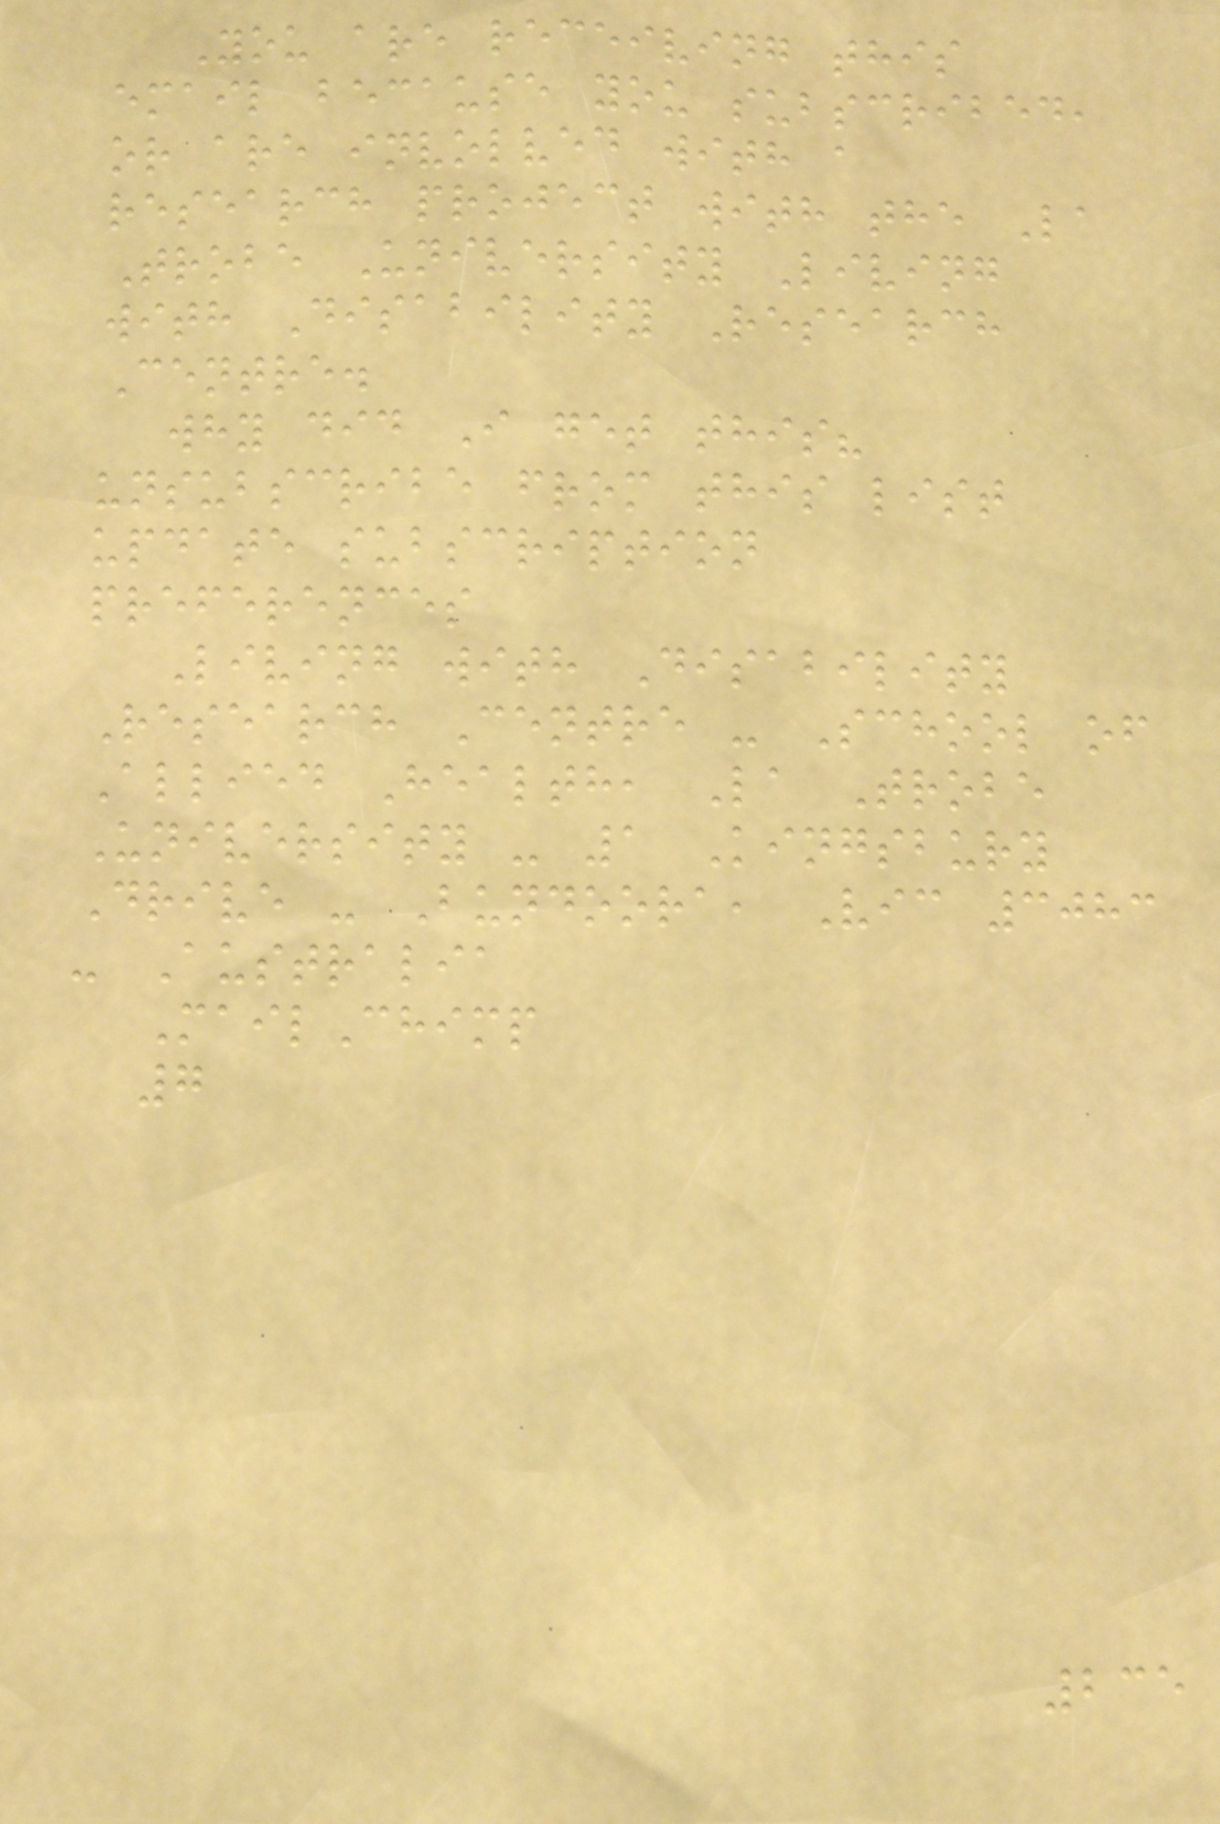You are receiving this
email because you subscribed,
or are involved with a
research project with the La
Trobe University Living
with Disability Research
Centre.
why did I get this?
unsubscribe from this list
update subscription
preferences
Living with Disability
Research Centre - School of
Allied Health, La Trobe
University - 1 Kingsbury
Drive - Bundoora, Vic 3083
- Australia
MailChimp
7
235
